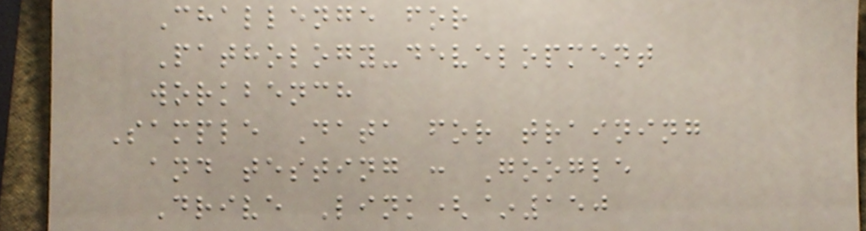Challenge for
Pathology-development
workbench
Sample Data for training
and testing : Google
Drive Link(~150
